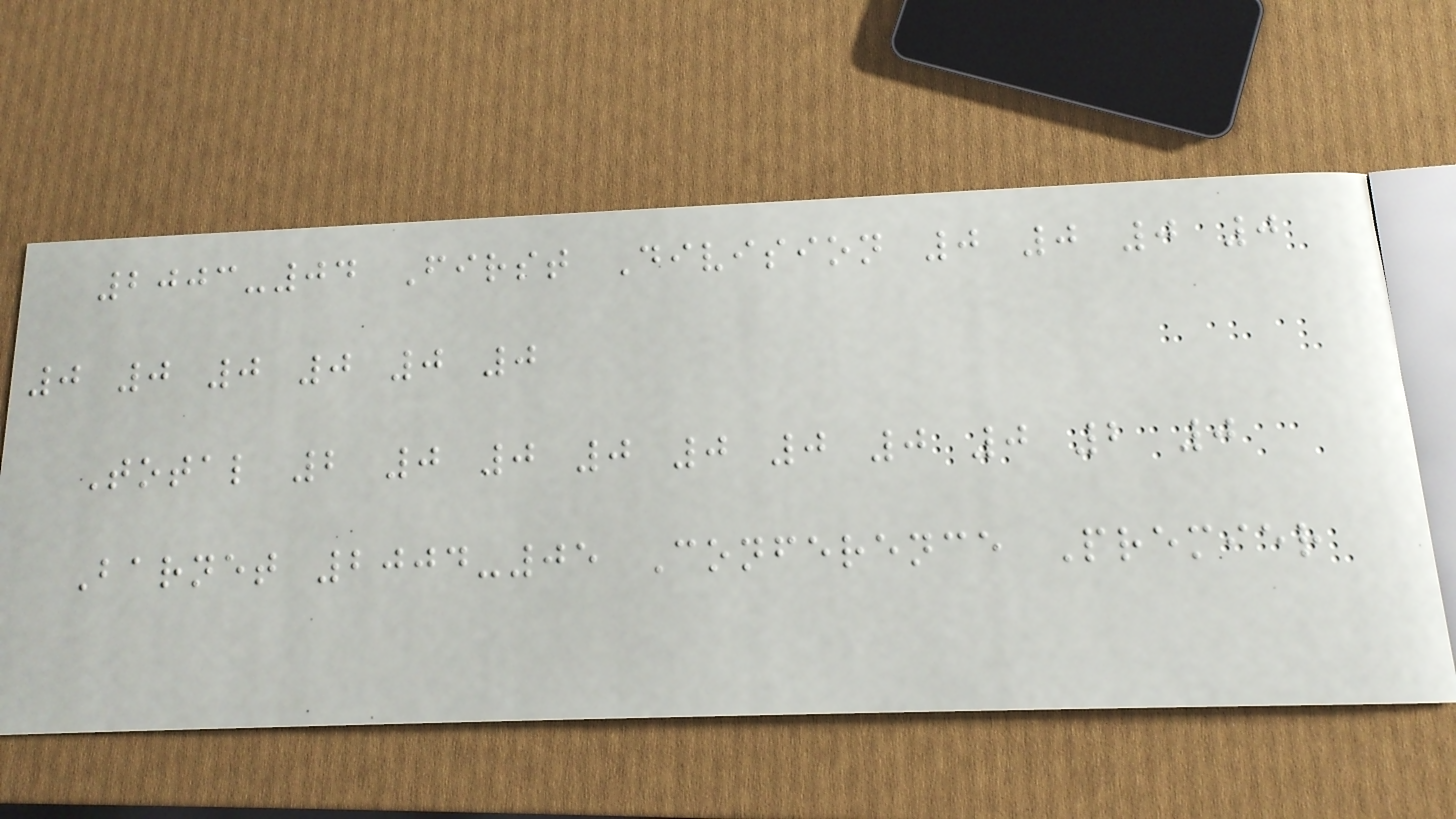2003-04 First Division 0 0 0 0
0 0 0 0 0 0
Total 2 0 0 0 0 0 0 0 2 0
Barnet 2004-05 Conference Premier
